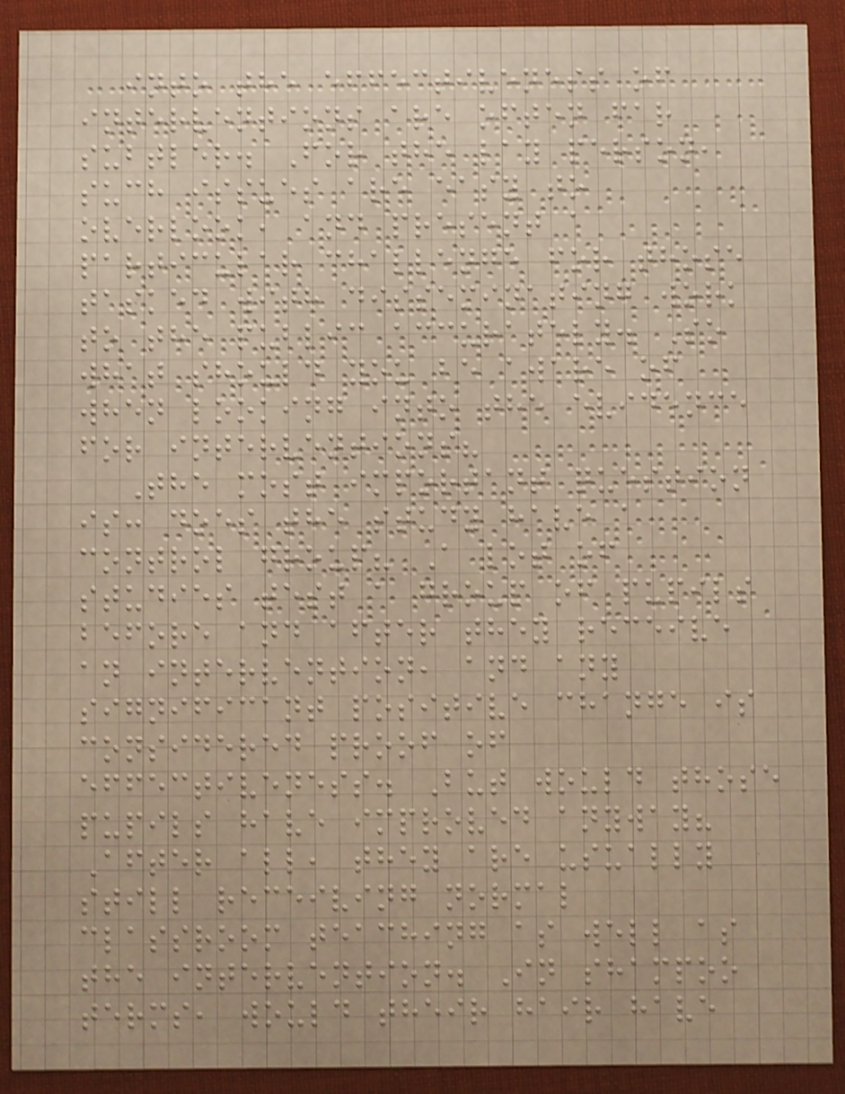into the effectiveness of
interventions are often far
subtler. For the lay person,
such issues are easy to
overlook, and present a
particular challenge for those
tasked with disseminating work
to the public accurately. So
what should you be aware of
when looking into the evidence
for interventions?
The most important question
is: does the study have a
control group? A lot of
studies test a group of pupils
before and after they receive
an intervention, and any
significant positive change is
considered proof of
effectiveness. But would those
pupils have improved anyway?
After all, they are usually
still receiving normal
classroom teaching as well as
the intervention. In shampoo
terms, would their hair have
